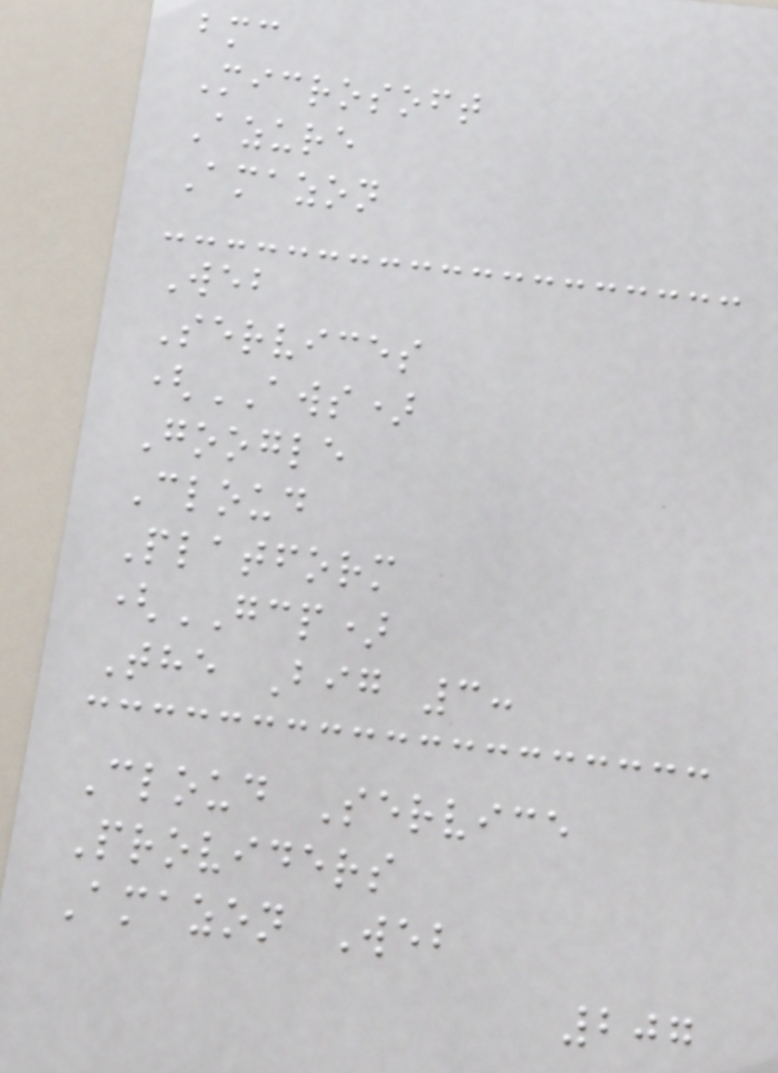bmc
Microsoft
Azure
Amazon
Web
Services
(AWS)
Google
Cloud
Platform
(GCP)
The Big 3:
Cloud Service
Providers
Amazon Web
207
